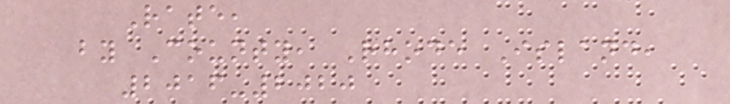Rate,
by County, Rhode Island,
2016-2020
